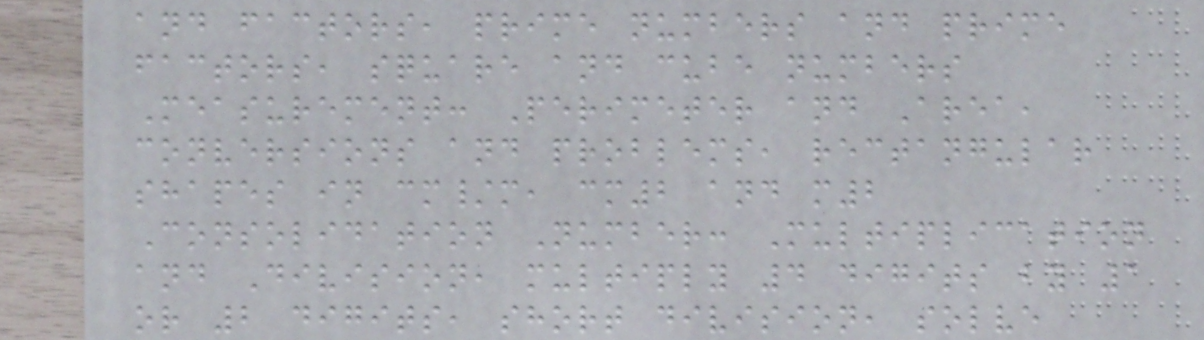and factors, prime numbers and prime
factors, square and cube numbers
Measurement: Perimeter and Area,
conversions and problems, rectangular
shapes in cm/m, cm2 and m2
Consolidation Number: Multiplication
and Division, multiply 4 digits by 1
or 2 digits, short division, solve
